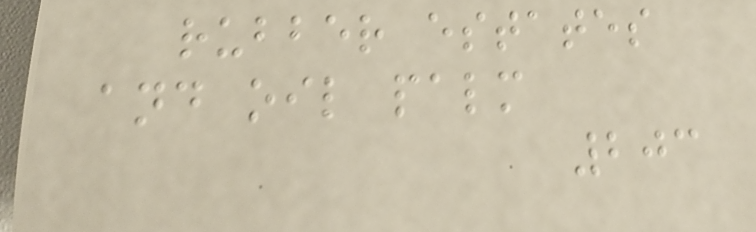rubber estates
and oil palm
203
